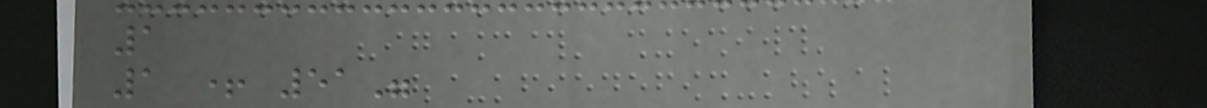1
1 + 51"
